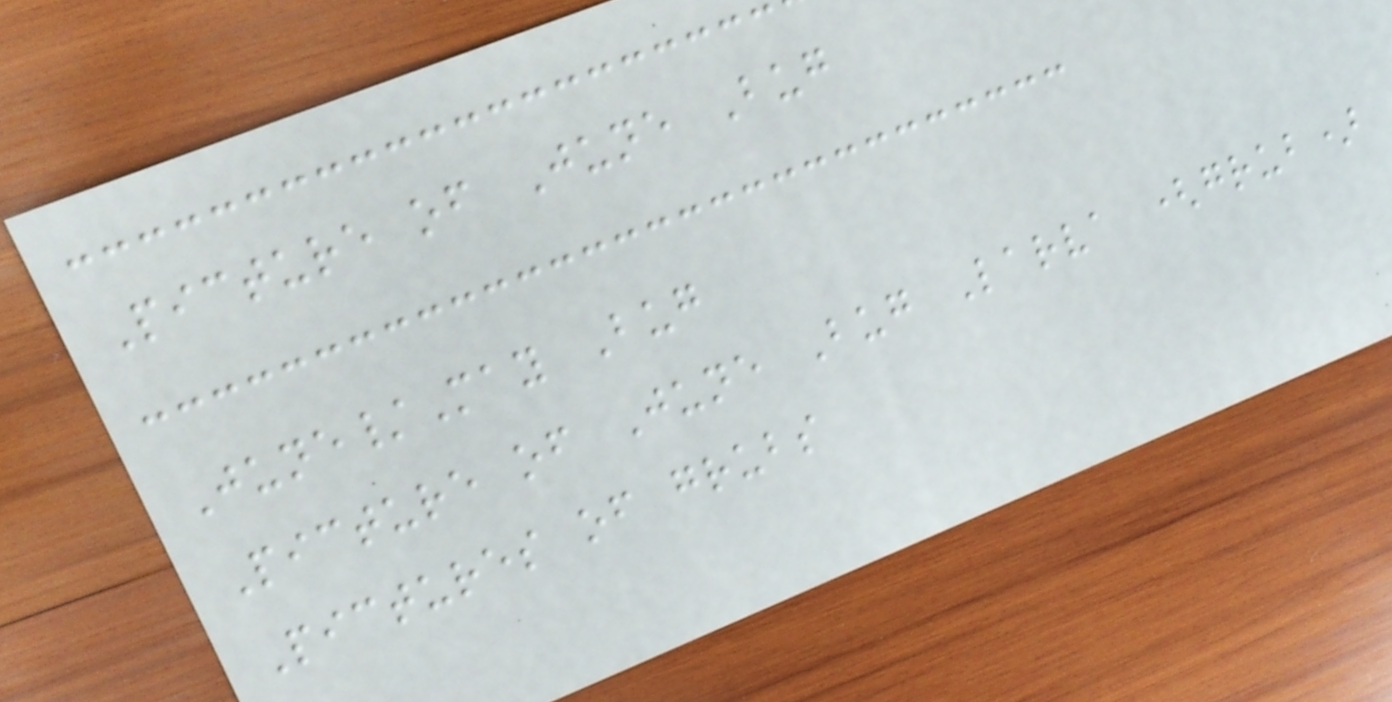Picture of June Bug
June/May Bug
Picture of June Bug Larva (grub)
Pictures of grubs
